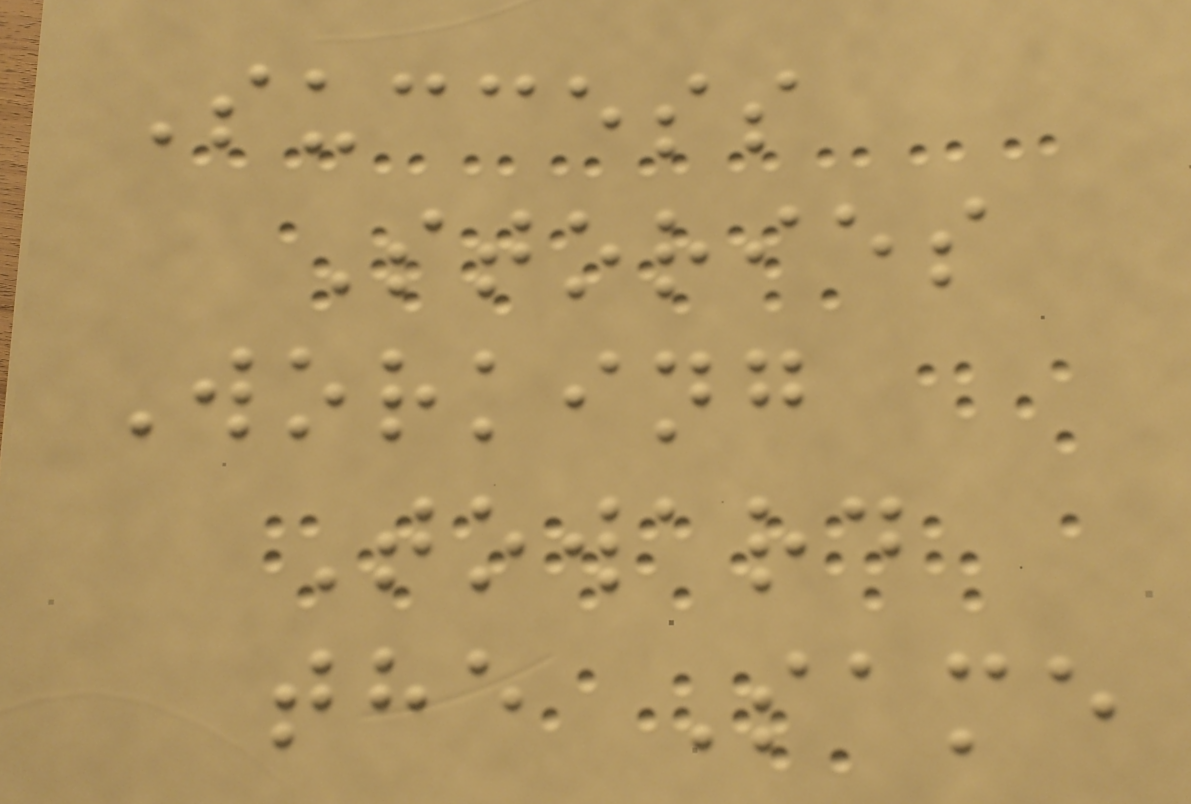Success
Stories
Working
Toward
the Same
